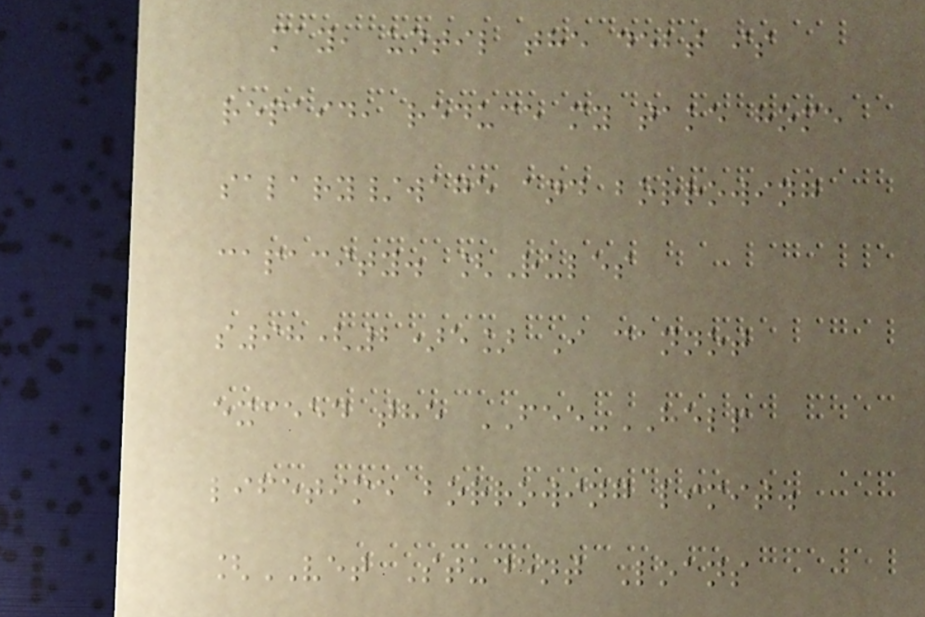may, until the debt is
repaid, reduce my take home
salary/wage and borrowing
capacity. [Rules
s98(2)e] I cannot
exceed the FEE-HELP
lifetime borrowing limit.
[VET Student Loans
